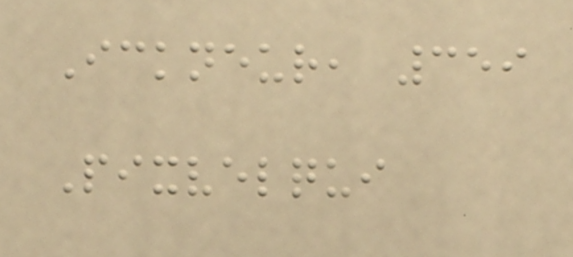Ickneur, 359
Pixvelqui
